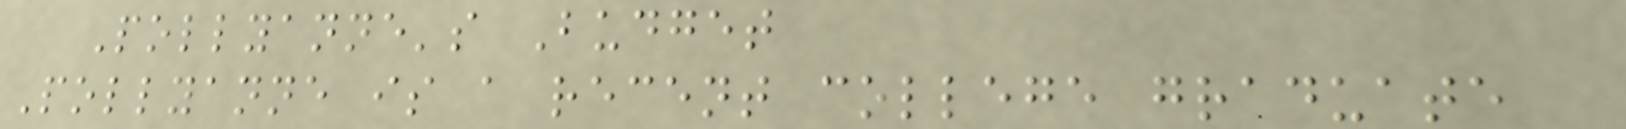Pollyanne's Budget
Pollyanne is a recent college graduate
